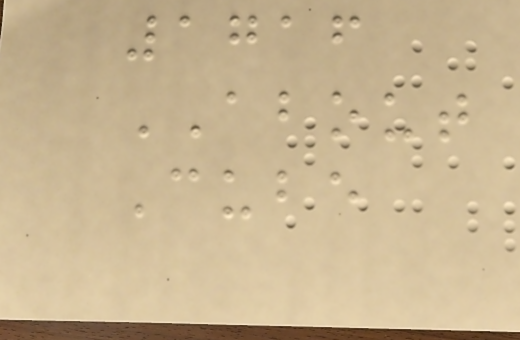1716
ABOUT
Cube
